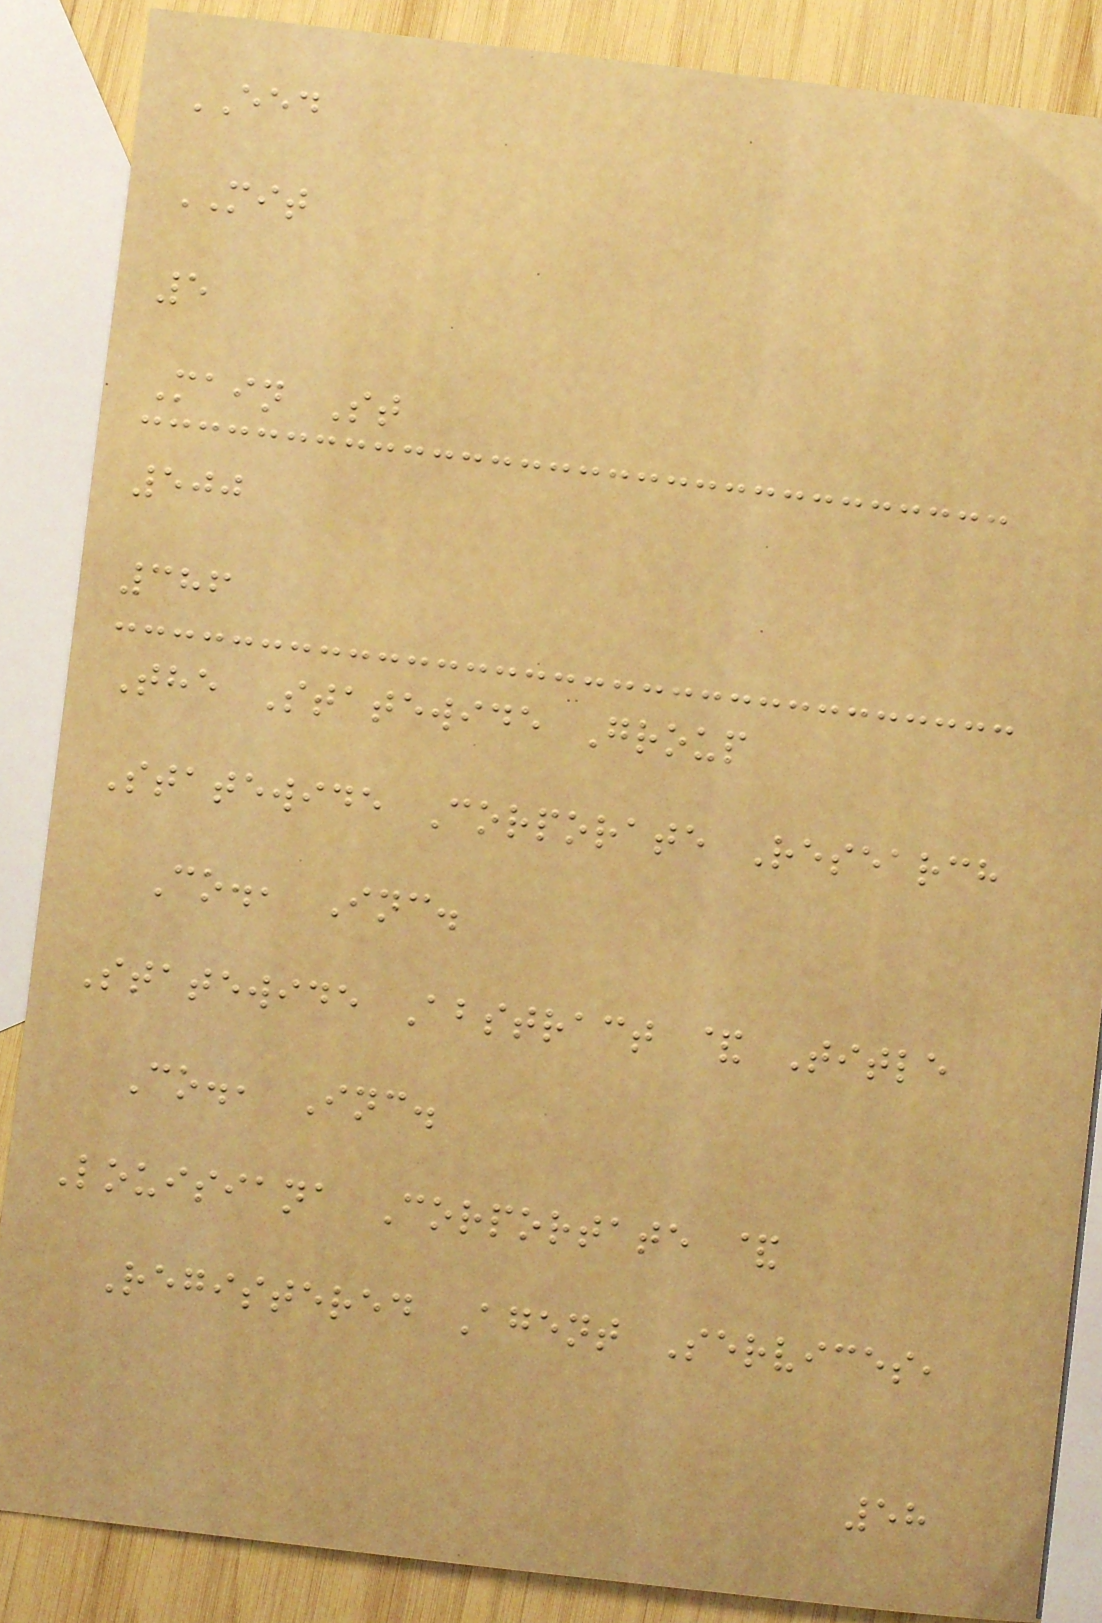EED
MIT
5
Main St
500
386
The Statewide Group
Statewide Corporate Research
Co., Inc.
Statewide Abstract & Title
Co., Inc.
Louisiana Corportate &
Registered Agent Services,
58
